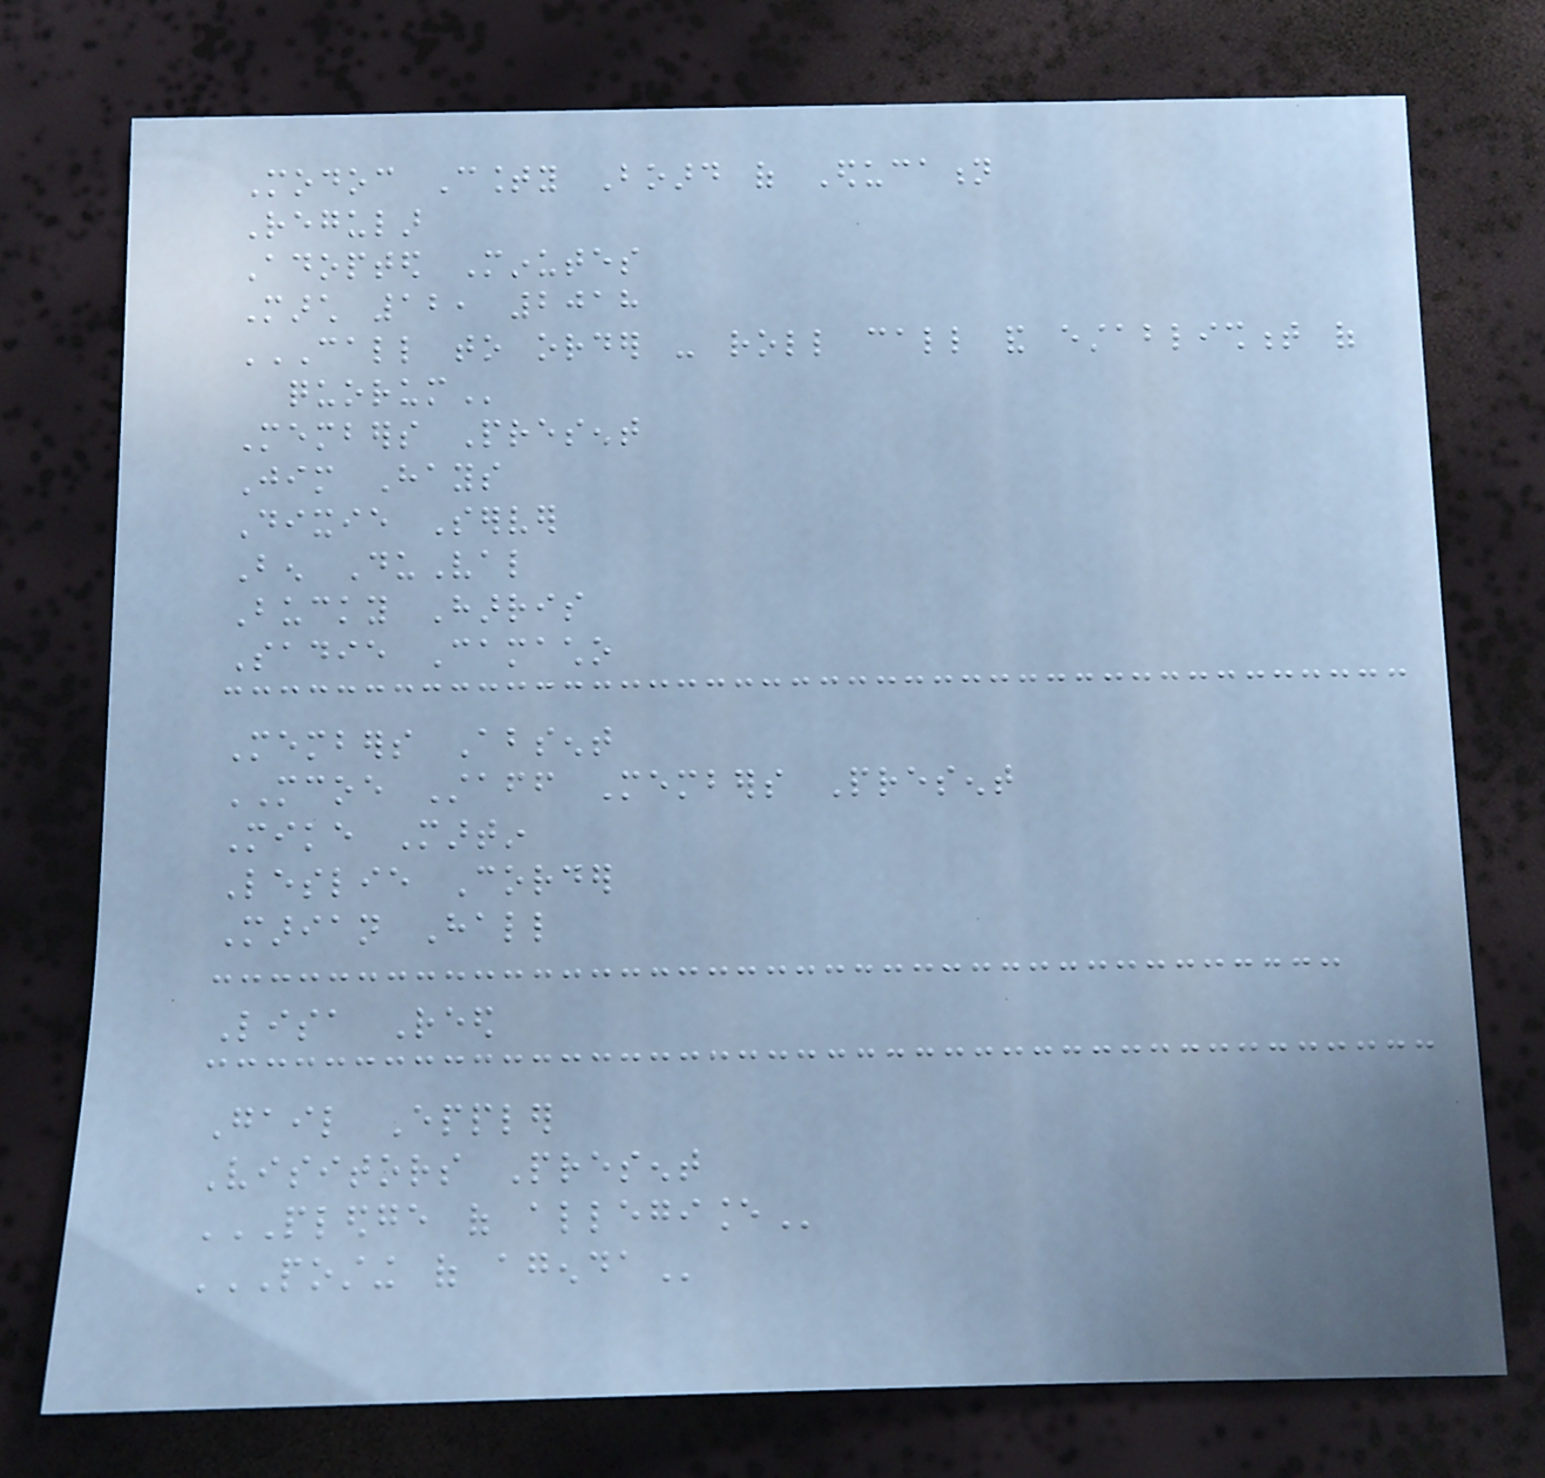Modoc County Board of Education
Regular
Adopted Minutes
March 12, 2018
CALL TO ORDER - ROLL CALL AND ESTABLISHMENT OF
QUORUM
Members Present
Jim Hays
Dixie Server
Ben DuVal
Bucky Harris
Sadie Camacho
Members Absent
MCOE Staff Members Present
Mike Martin
Leslie Corder
Marian Hall
Lisa Reed
Gail Eppler
Visitors Present
PLEDGE OF ALLEGIANCE
POSTING OF AGENDA
